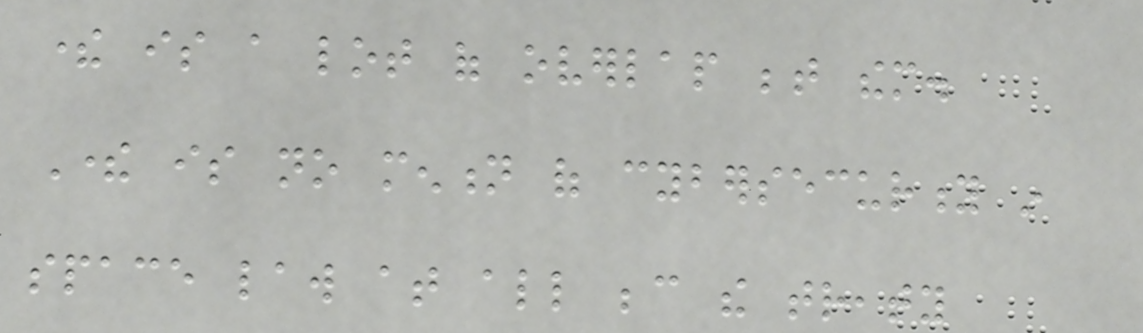there is a lot of overlap between them.
There is no mention of cybersecurity in
space law at all because the treaty
